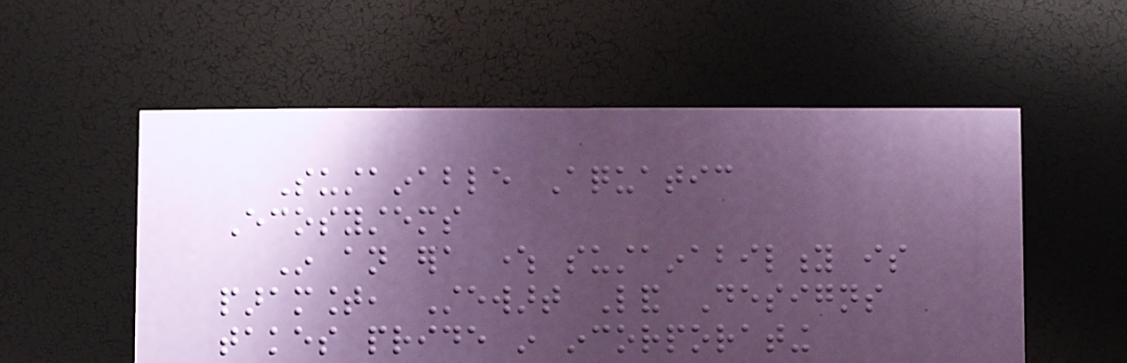Sustainable Aquatic
Ecosystems
In an era where sustainability is
paramount, Stewart Land Designs
takes pride in incorporating
